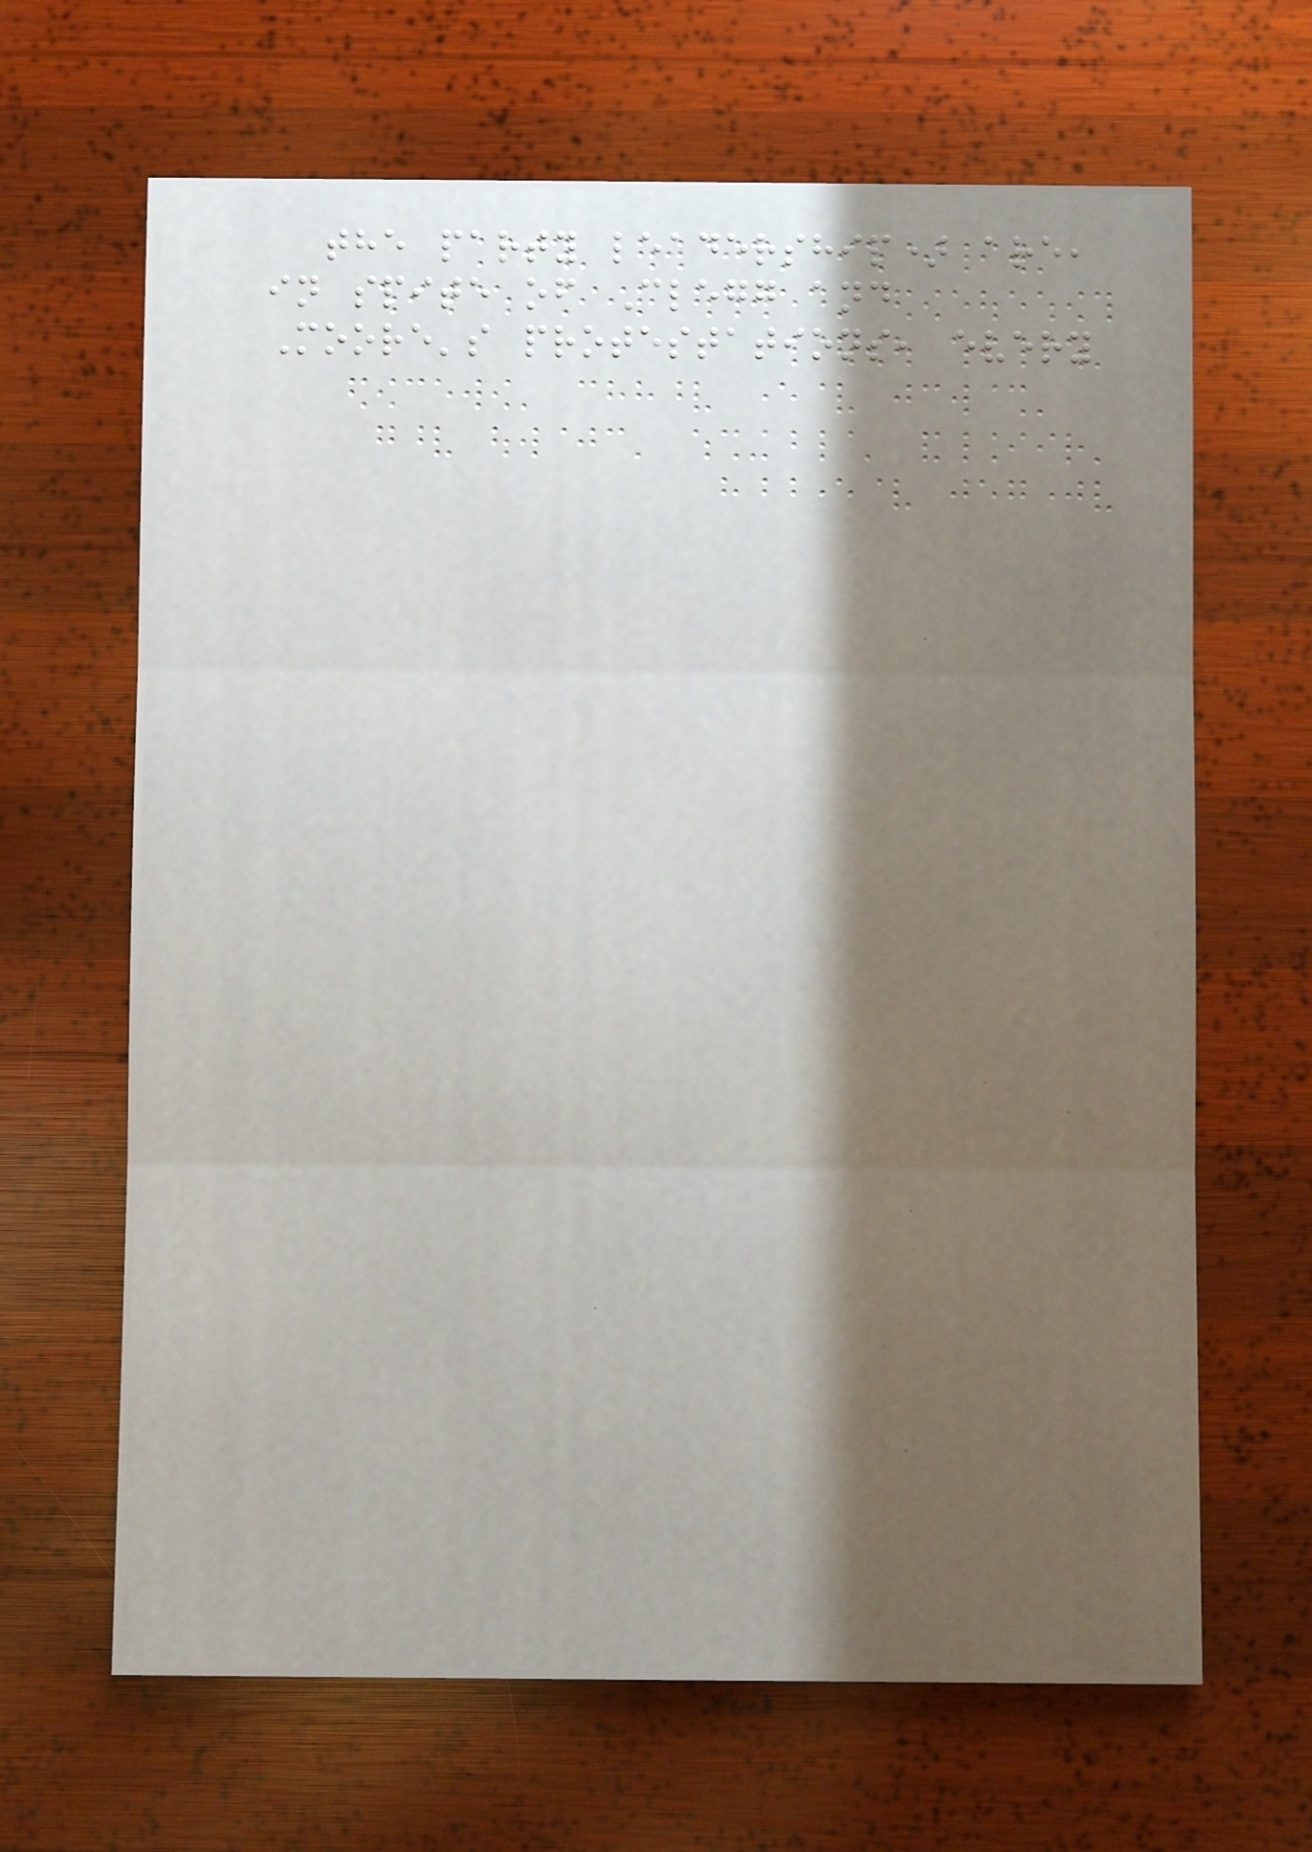the party leadership) are,
in spite of Clegg and
Moore's protestations, every
